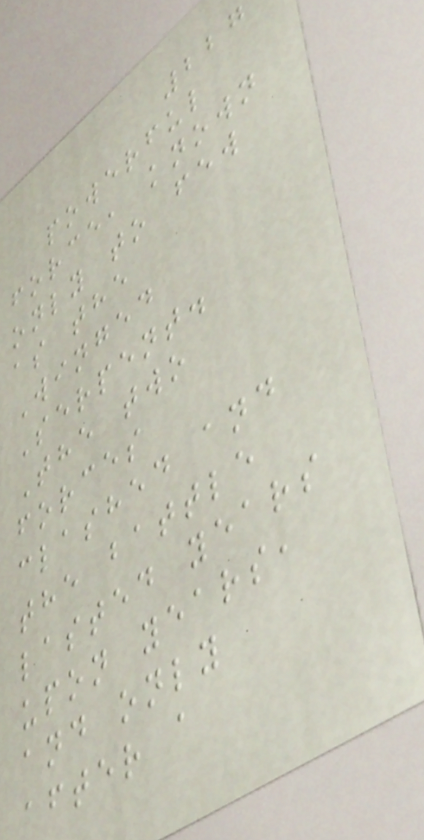227
powerful
force, known
only to few
as the
Winged
Serpent.
The two
forces
clashed and
the battle
lasted years
upon years,
and only
after a
